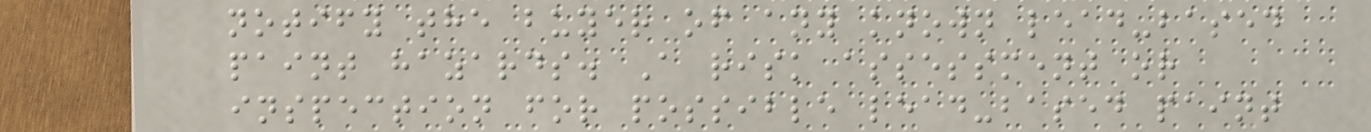notify the buyer of any known lead-based
paint hazards. A risk assessment or
inspection for possible lead-based paint
